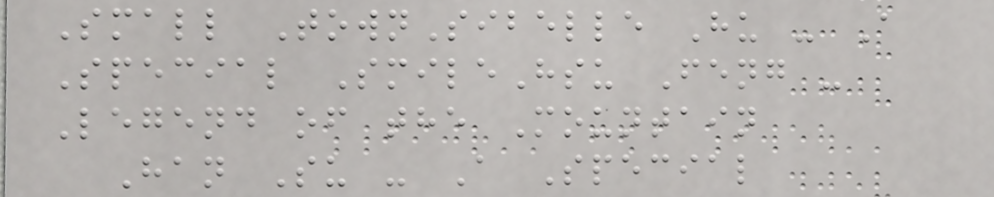Small TownSibelle Hu - A
Special SmileHsu Feng -
Legend of the Mountain
Han Su - A Special
